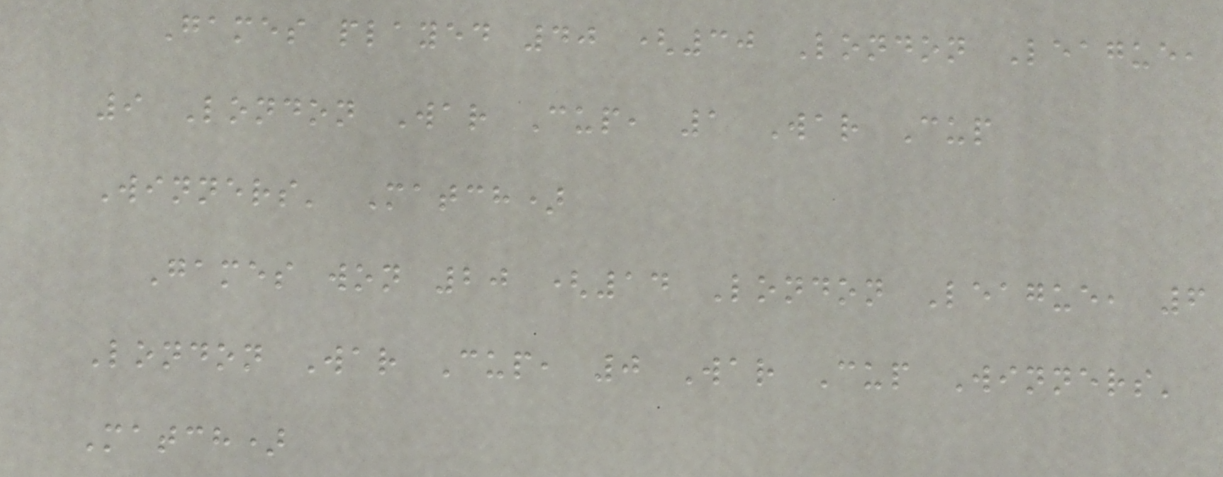Games played 40 (30 London League,
9 London War Cup, 1 War Cup
Winners' Match)
Games won 20 (14 London League, 6
London War Cup, 0 War Cup Winners'
Match)
